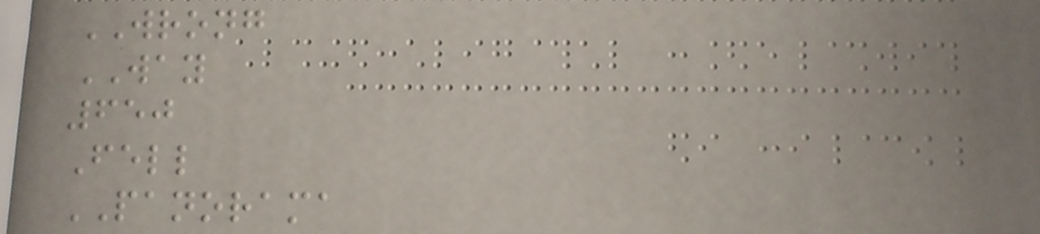WRONG
WAY
650
Fell
PANORAMA
